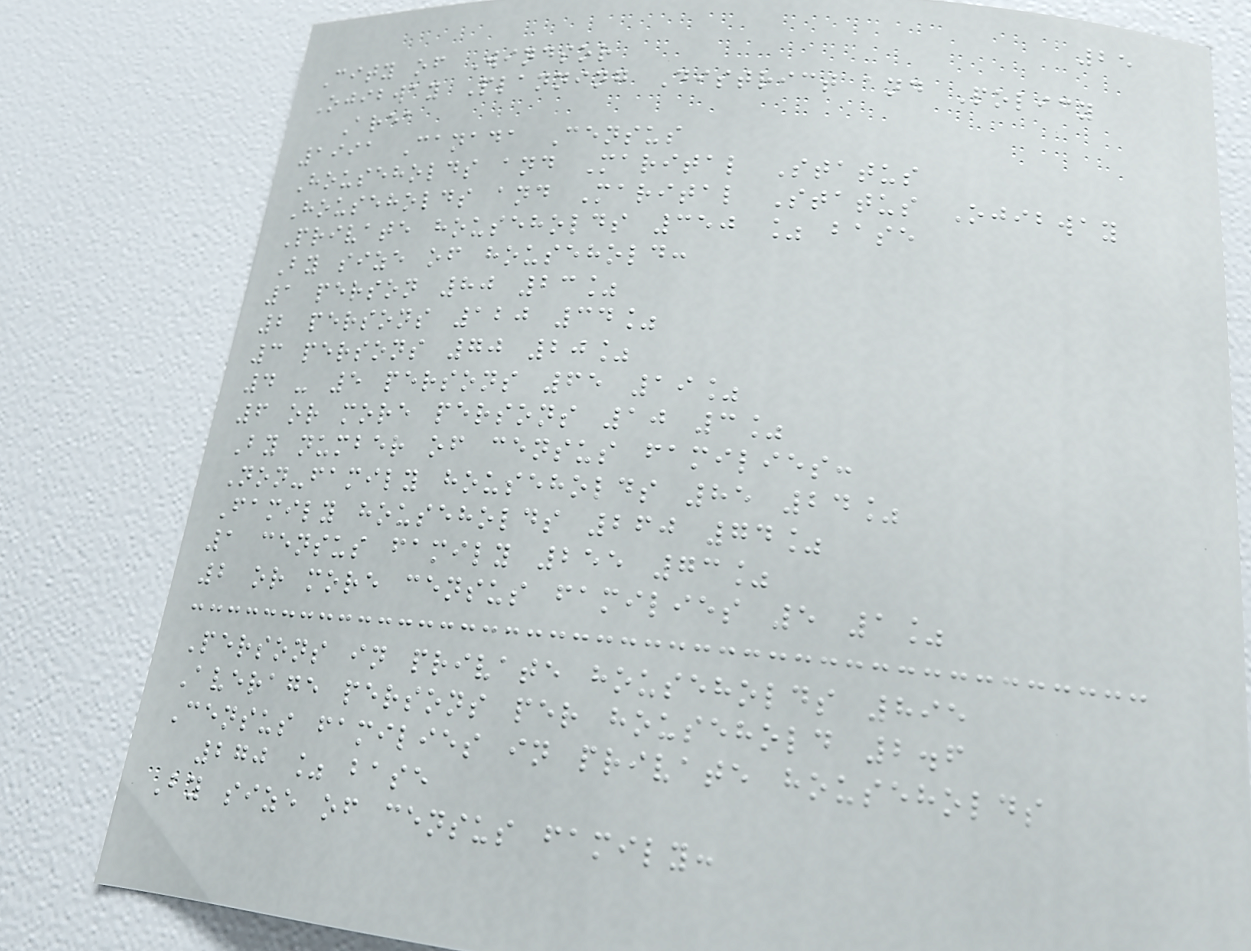25
City of Windsor
Ojibway Planning District and Policy
Area
1991 Canada Census
Households and Marital Status
Households and Marital Status Ojibway
Private households 350 % base
By size of household:
1 person 80 23%
2 persons 120 34%
3 persons 70 20%
4 - 5 persons 65 19%
6 or more persons 10 3%
By number of census families:
Non-family households 85 24%
Family households 260 74%
1 census family 255 73%
2 or more census families 5 1%
Persons in private households 895
Average persons per household 2.6
Census families in private households
270 % base
By size of census family:
